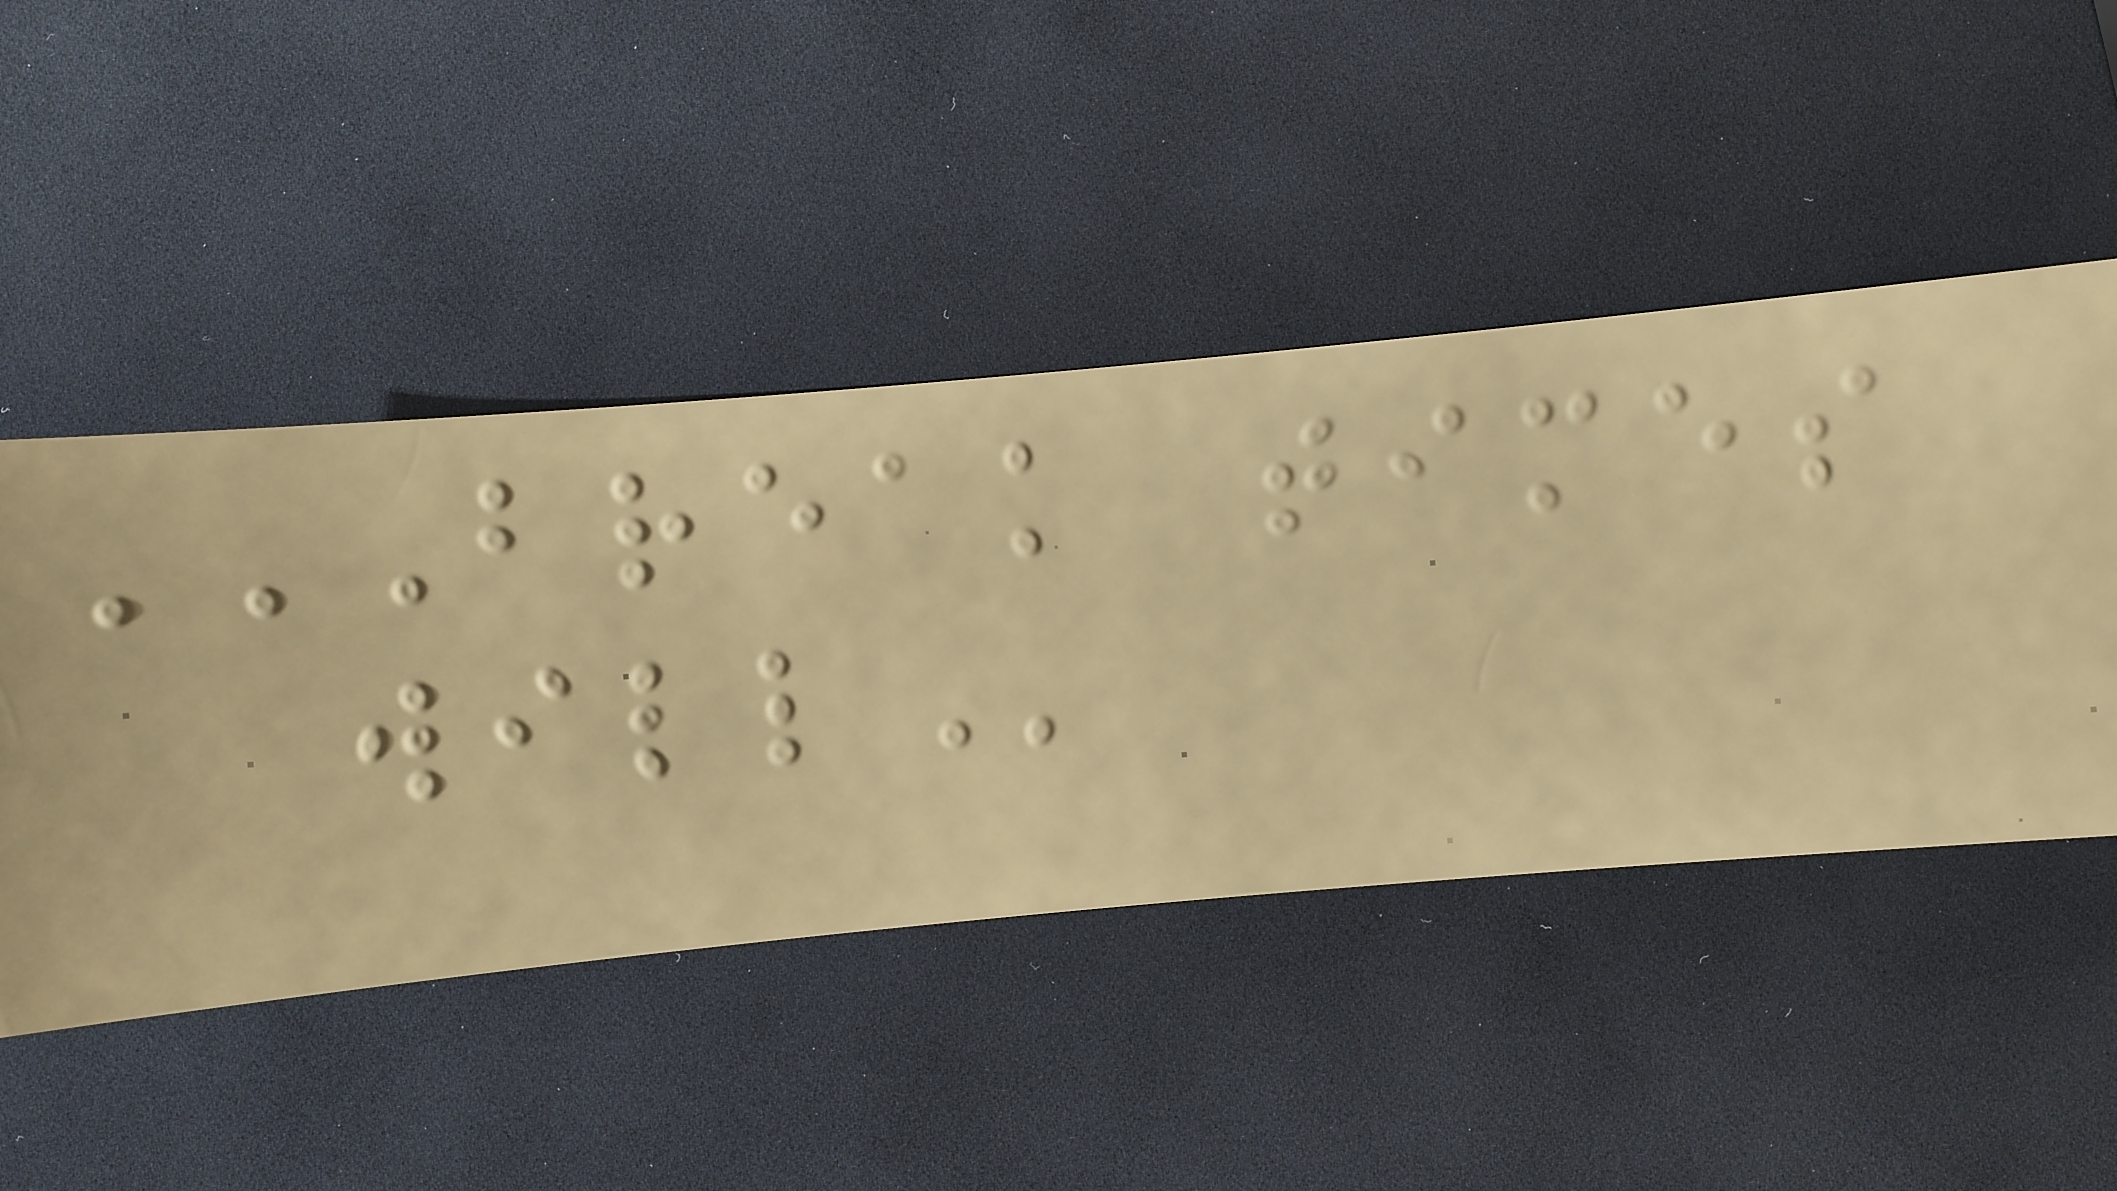BREAK TIMES
WILL
